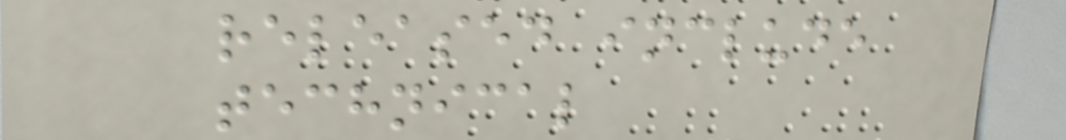released include
technical
